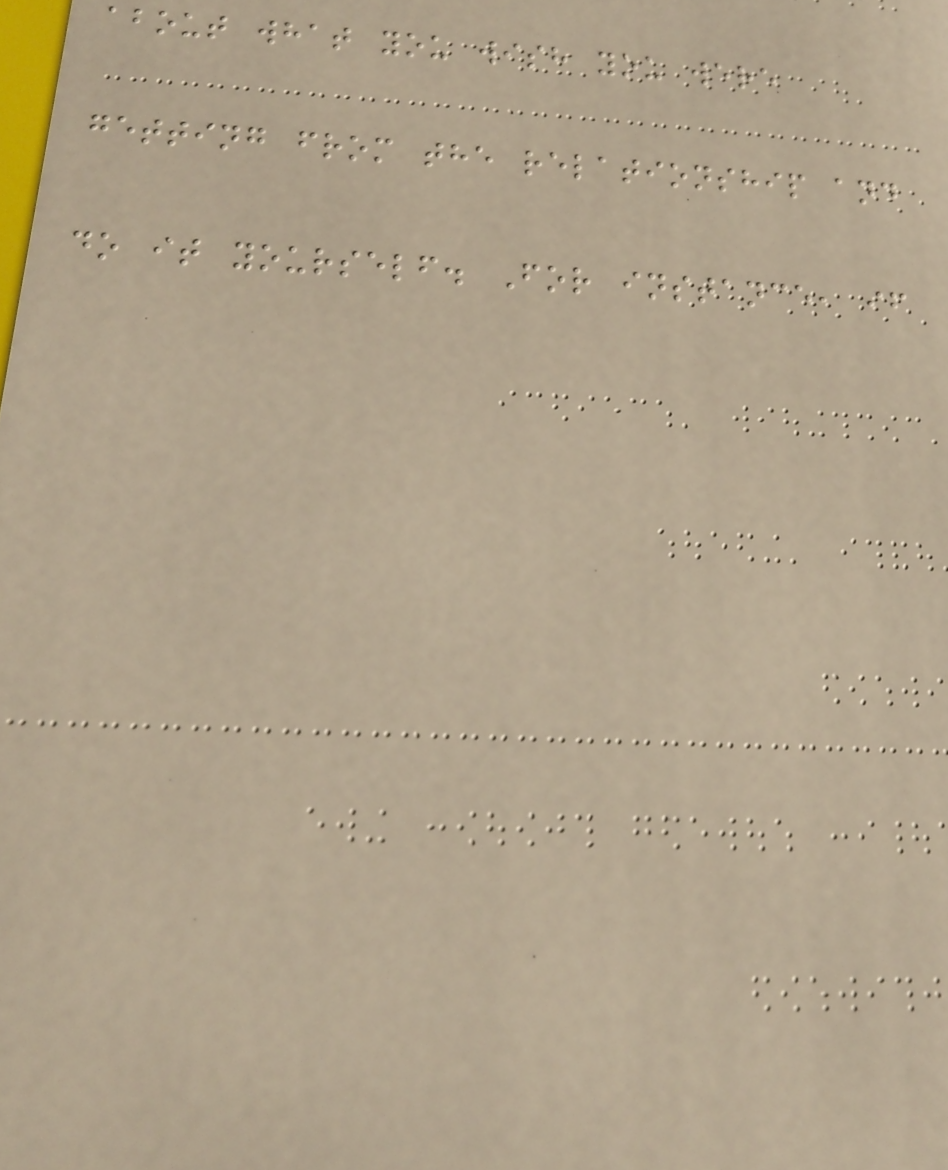about what you wish you were
getting from the relationship and
do it yourself. For instance, if
